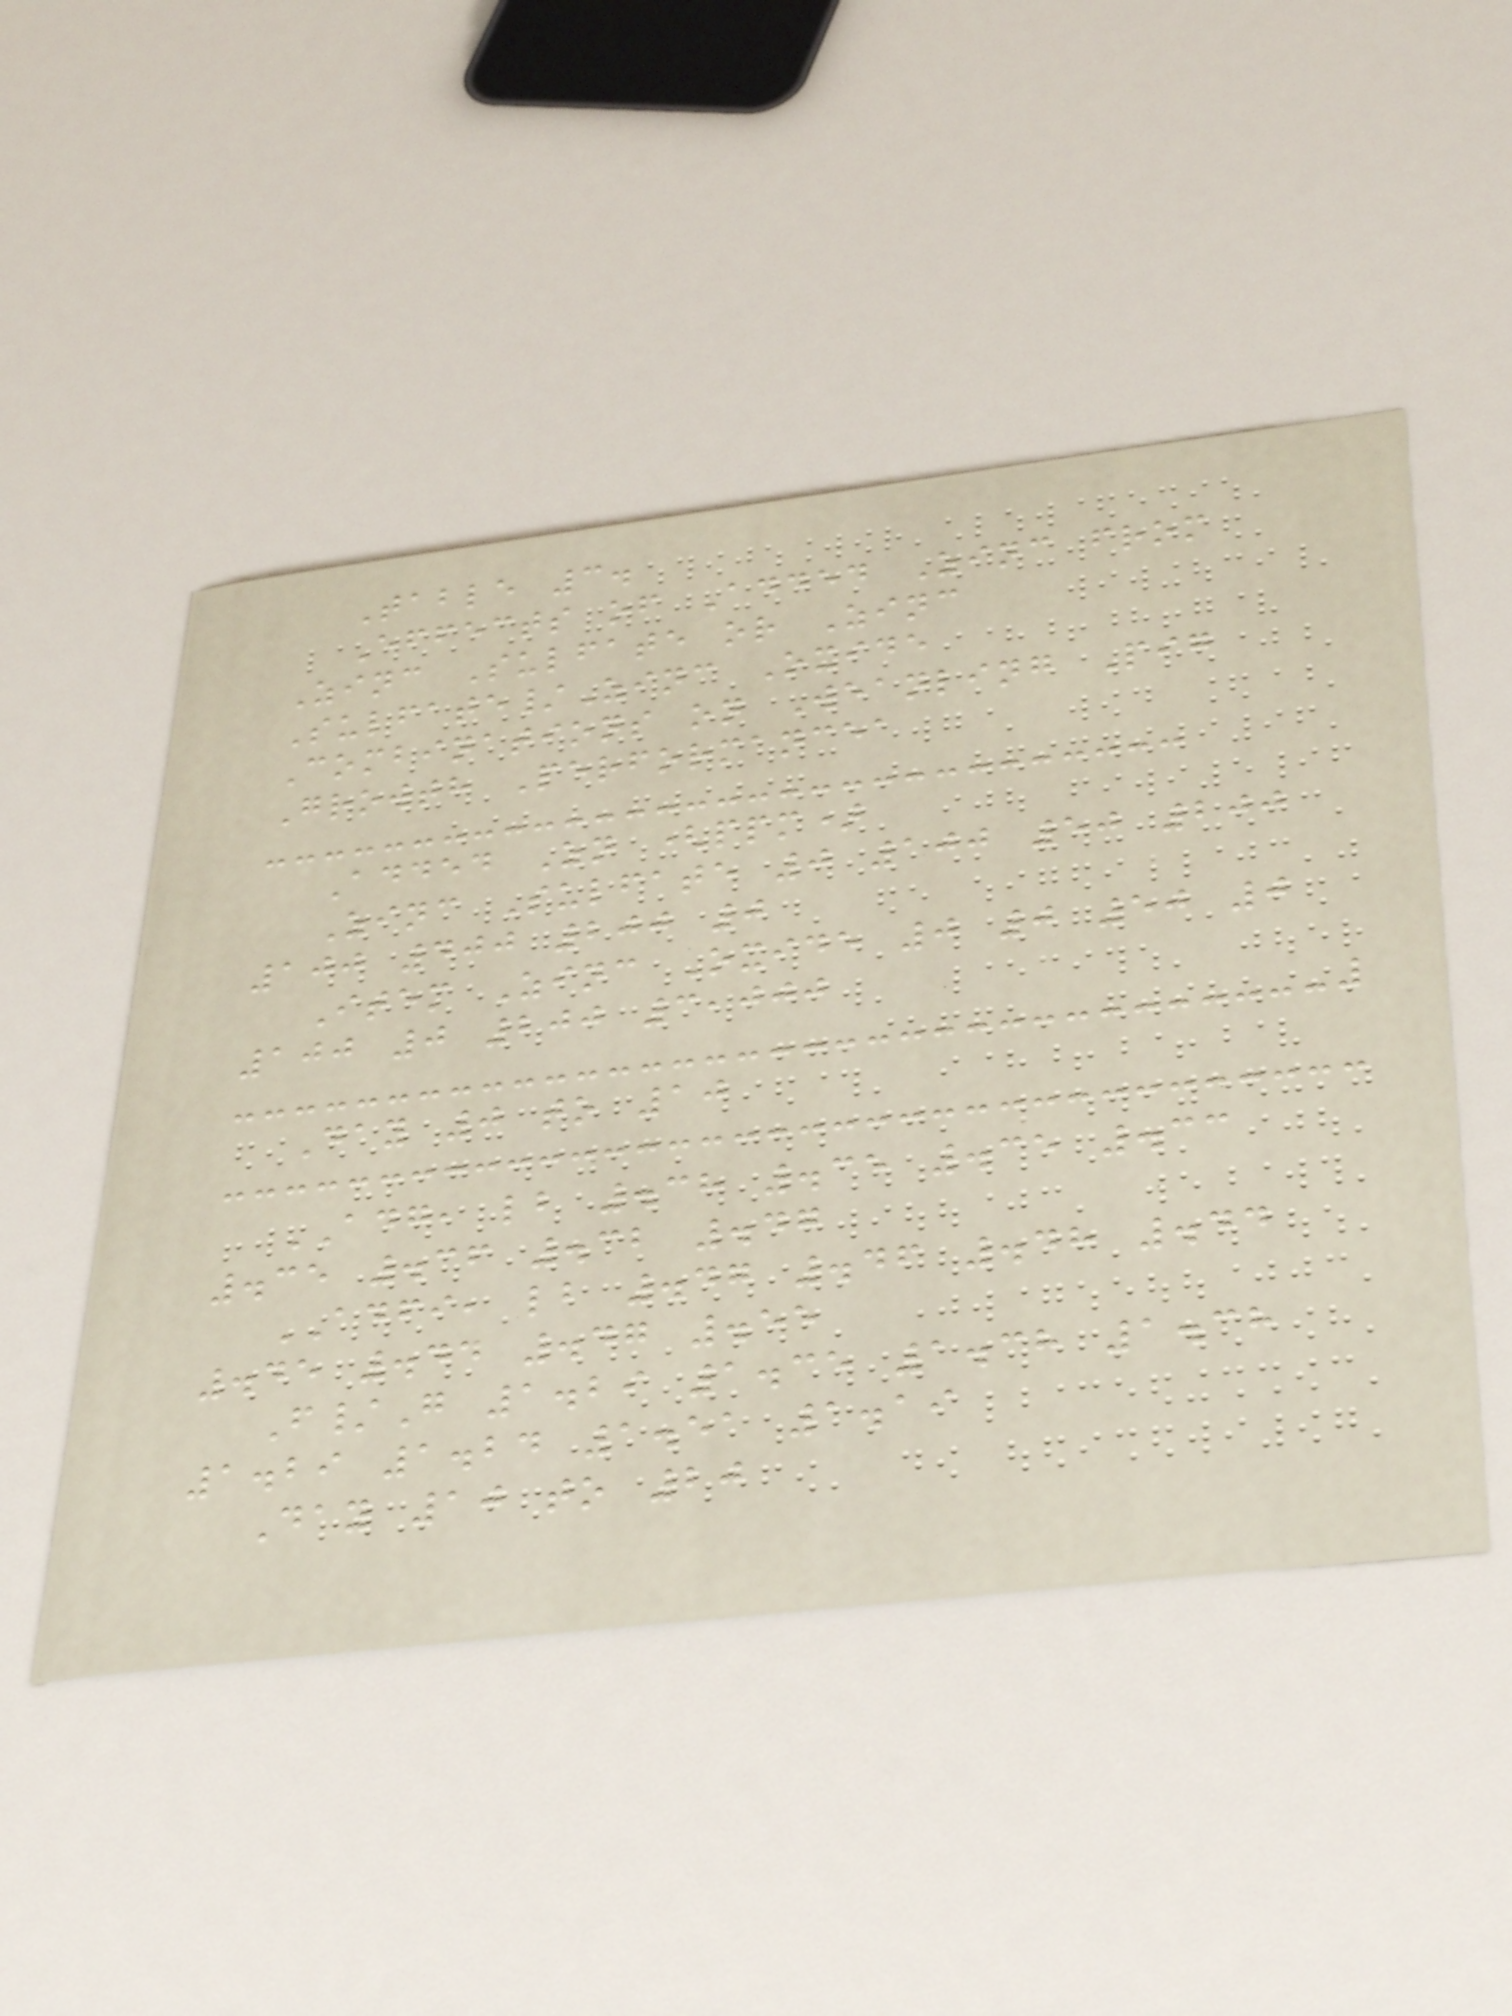Table 3.
Effects of Added Zinc from
Zinc Sulfate or Zinc
Sulfate/Zinc Oxide
Combinations on Weanling Pig
Growth Performancea
Added Zn (ppm)
Zinc Sulfate 0 100 50 200
100 400 200 0
Item Zinc Oxide 0 0 50 0
100 0 200 3,000
Day 0 to 10
ADG, lb .38 .35 .35 .33
.35 .36 .32 .47
ADFI, lb .47 .46 .48 .44
.45 .44 .47 .55
F/G 1.29 1.35 1.38 1.38
1.29 1.24 1.51 1.19
Day 10 to 20
